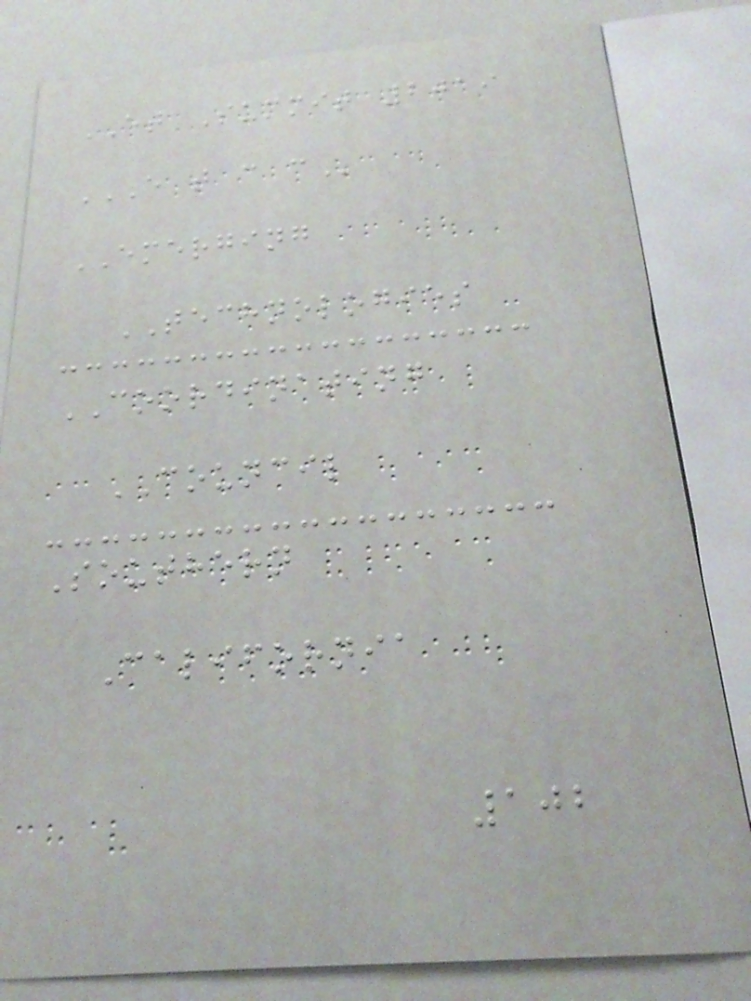ET Summit 2019
E T C C
EMERGING
TECHNOLOGIES
COORDINATING
COUNCIL
Southern
California
102
